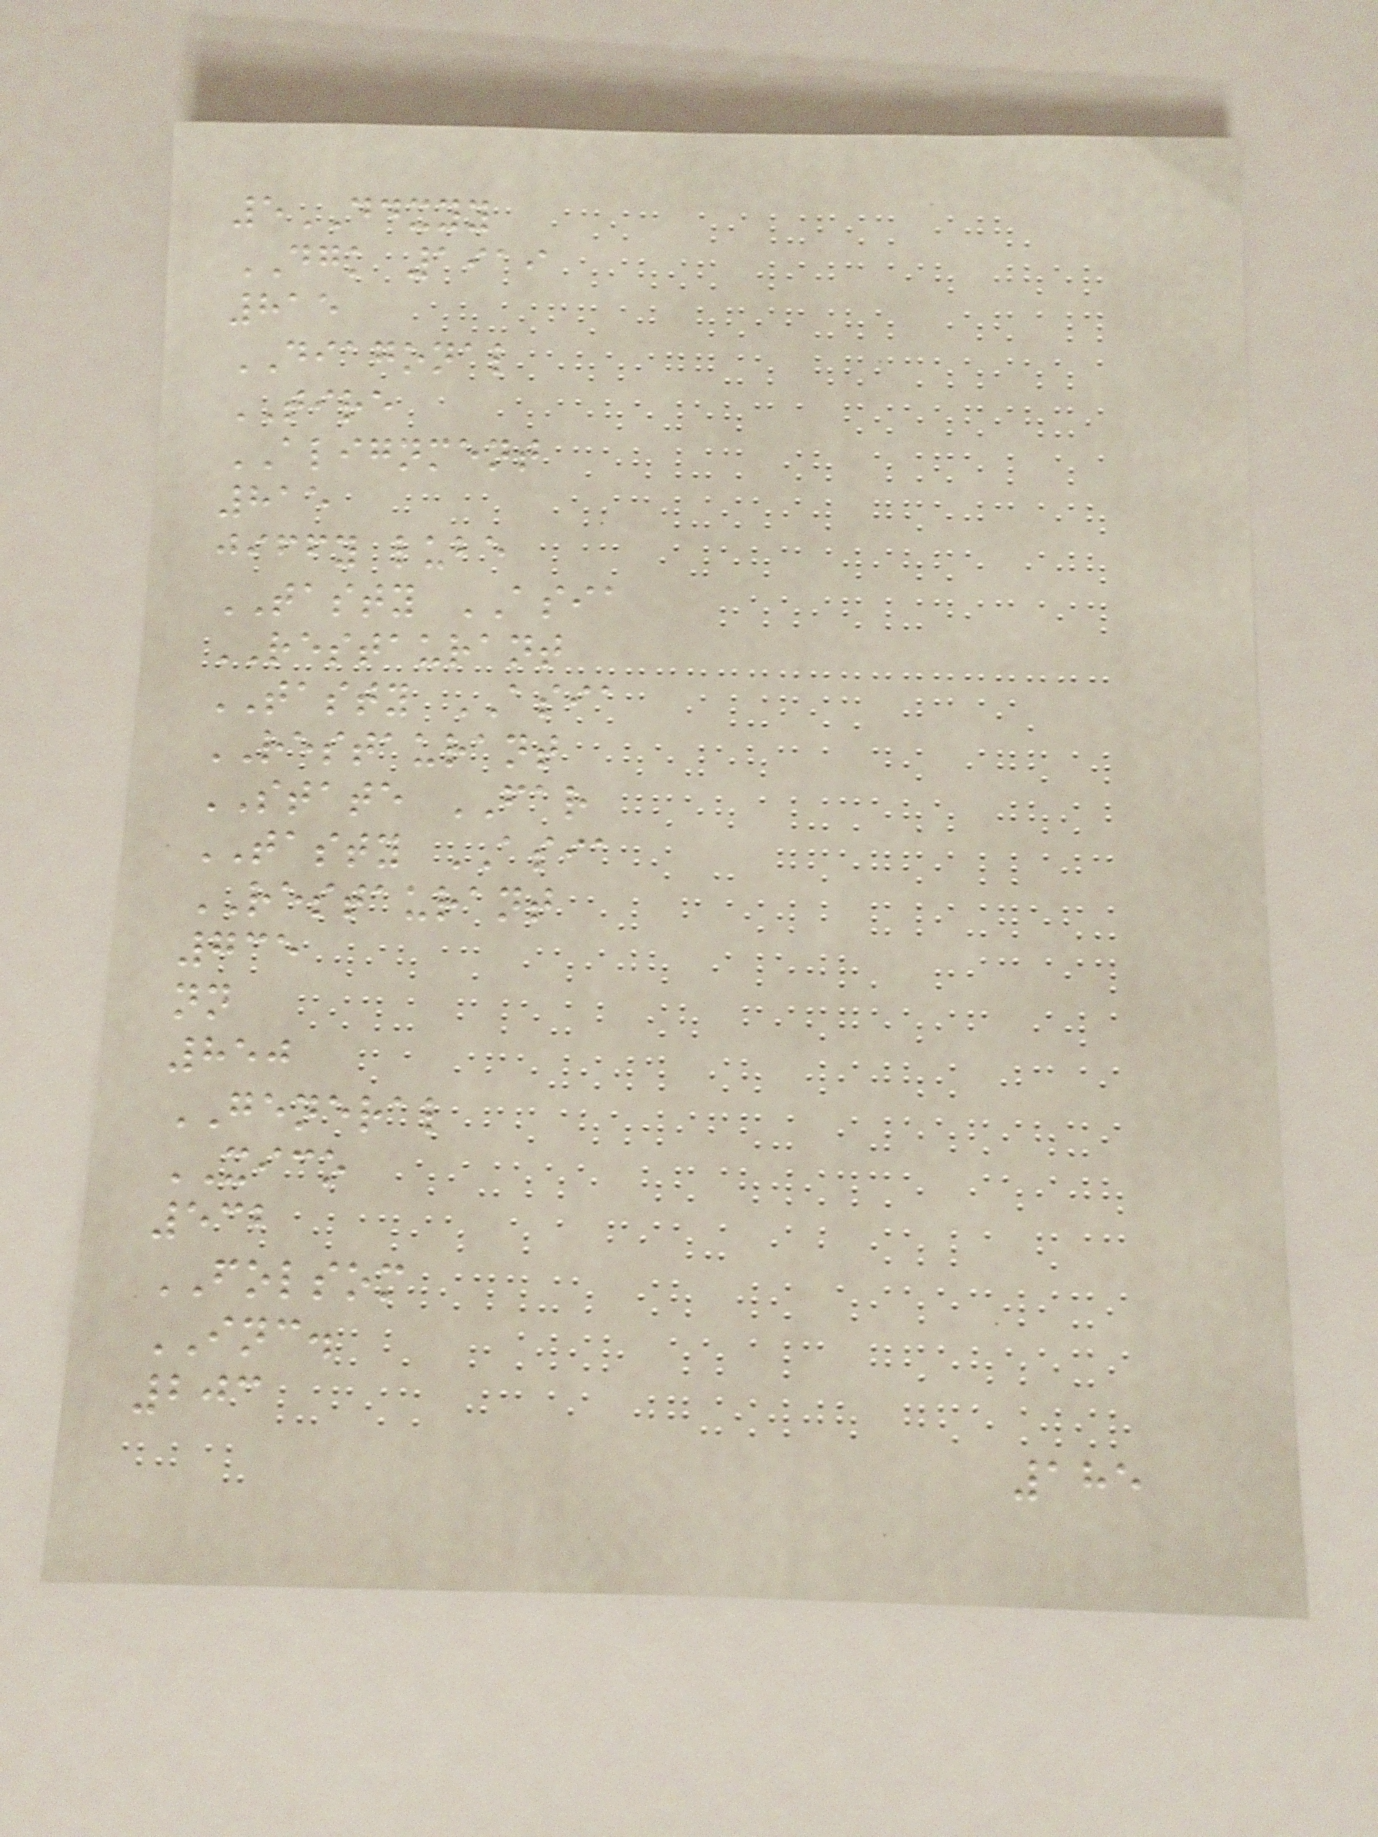5DDXYY
DGK 1919
815
DIAGONAL
TIRE
ALIGNMENT
815
jiffy lube
TASTY ASIA
RESTAURANT
TASTY ASIA
RESTAURANT
STATE FAR
TASTY ASIA
RESTAURANT
735
nn
850
GENERAL
XICO
532
FOLSOM
INC.
203
185
